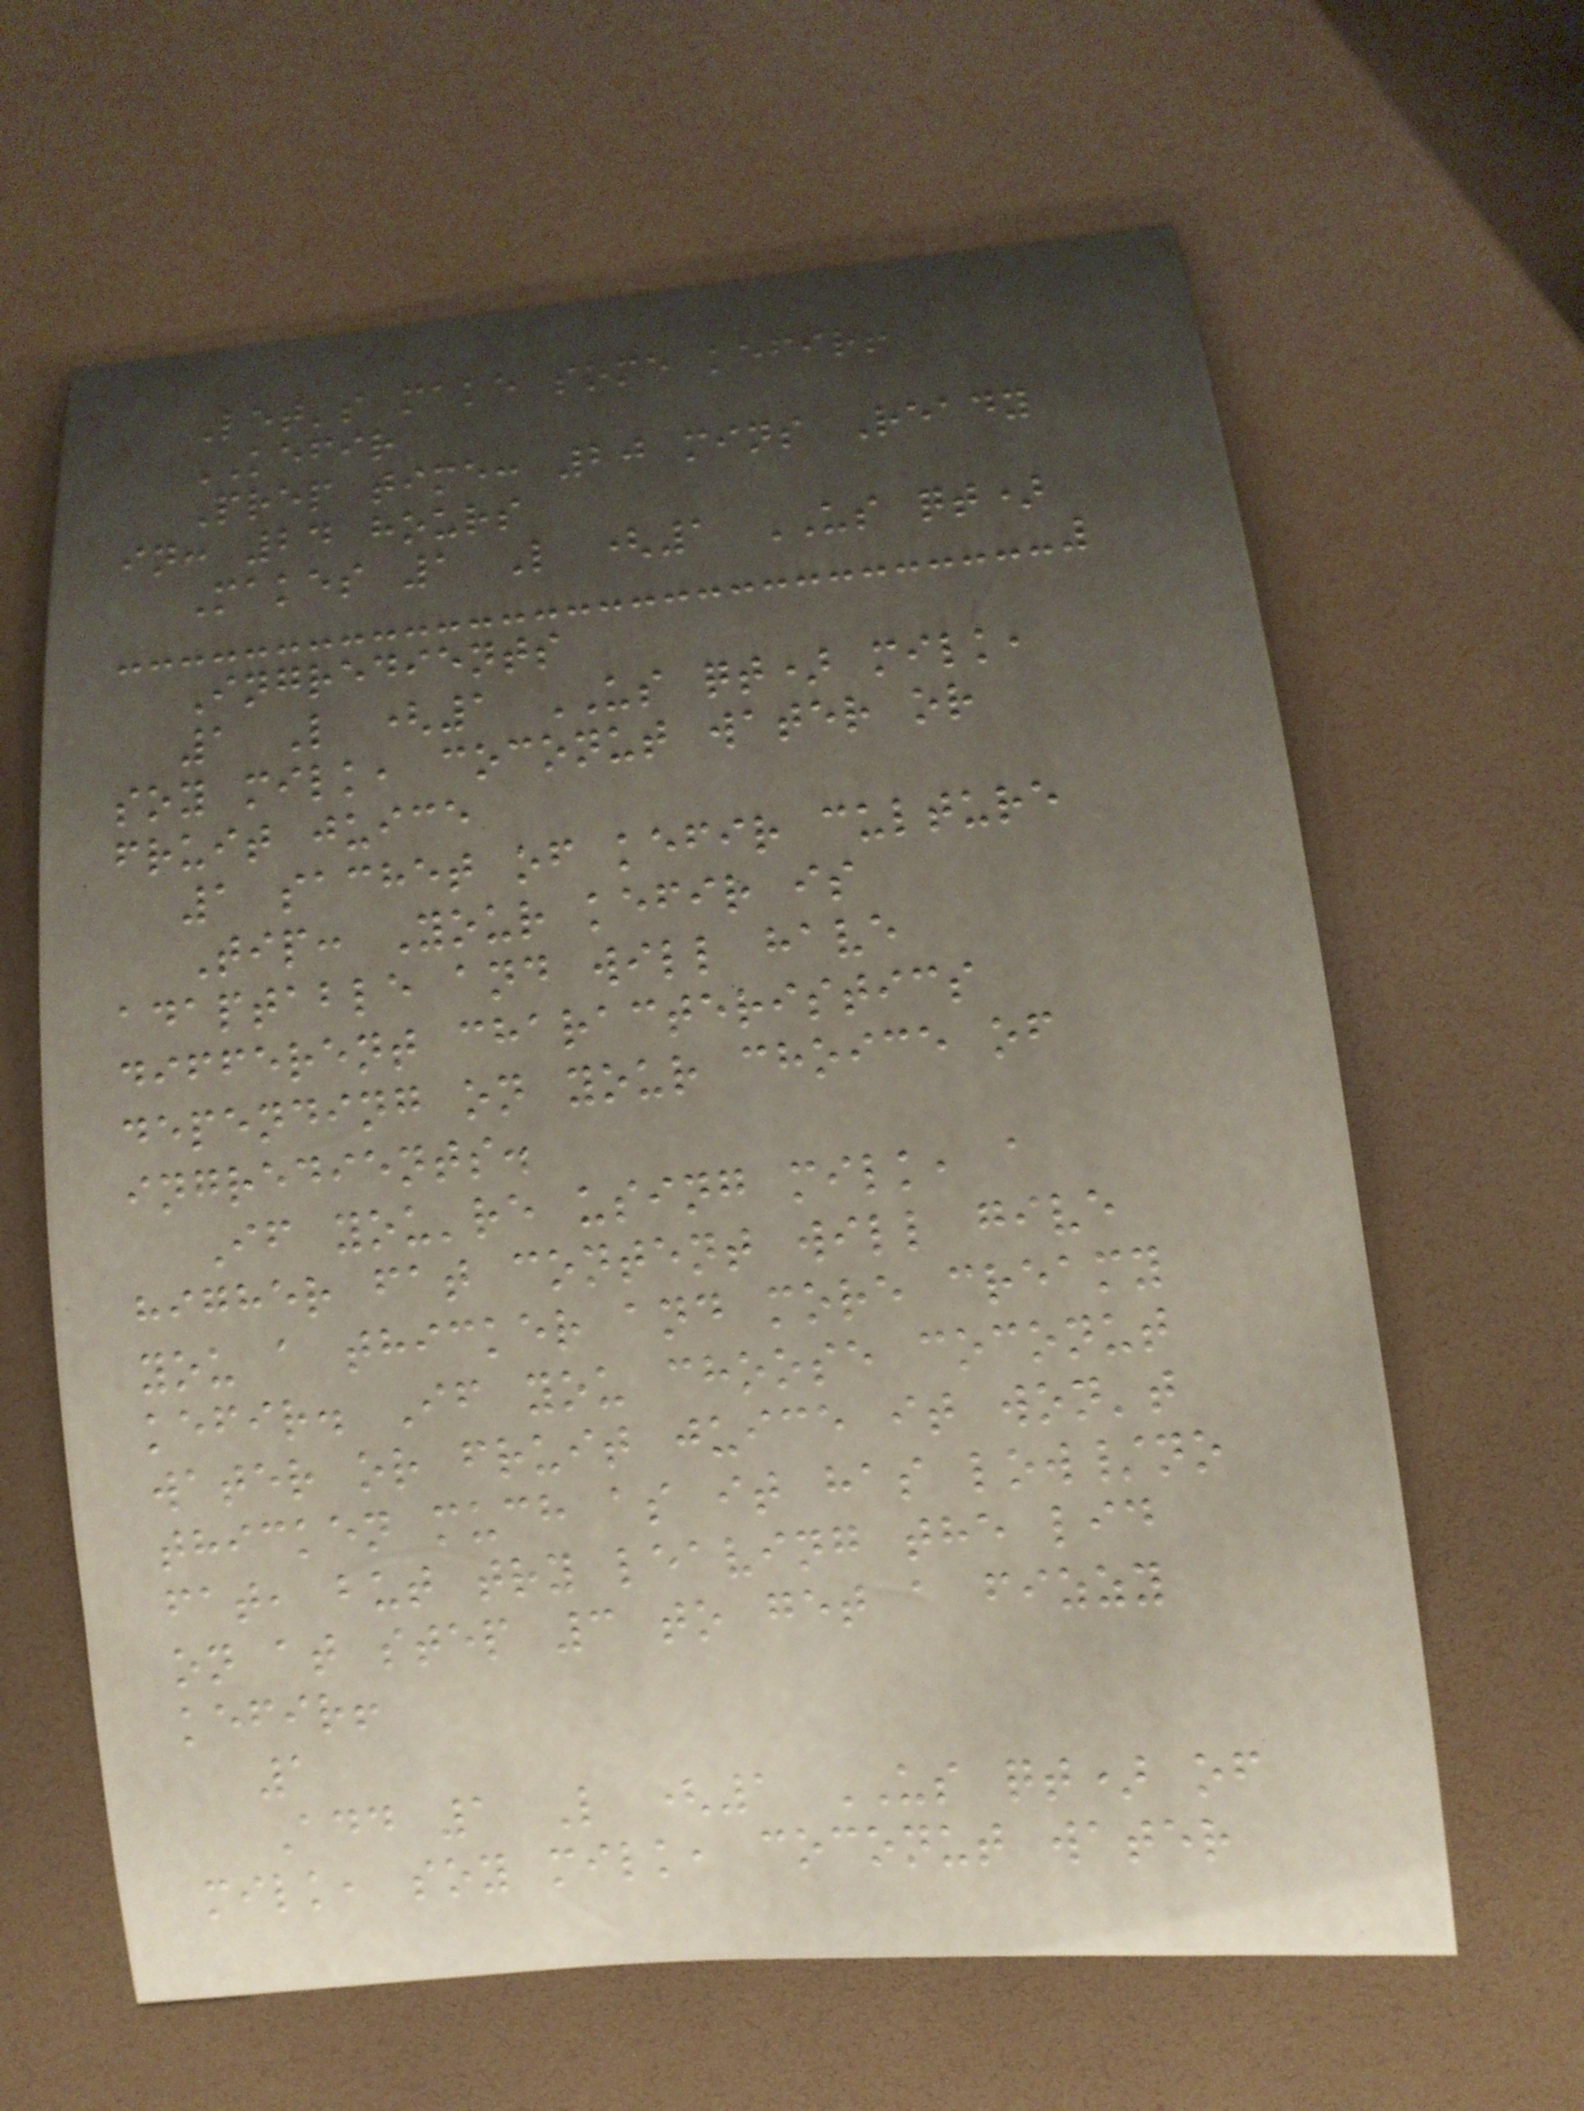Let's make some kefir!
KEFIR
Prep time: 20 mins Ready
in: 24 hours
Makes 1 L (1 US qt)
Ingredients
1 L (1 US qt) milk,
soy milk, coconut water or
fruit juice
1 sachet of kefir culture
Tip: Your kefir is
adaptable and will have
different characteristics
depending on your choice of
ingredients.
If you're using milk, a
higher fat content will give
you a thicker and more creamy
kefir. If you choose coconut
water or fruit juice it won't
thicken much as it has low/no
fat, but try leaving the lid
on at step 3 to get a fizzy
kefir!
1
Add 1 L (1 US qt) of
milk, soy milk, coconut water
